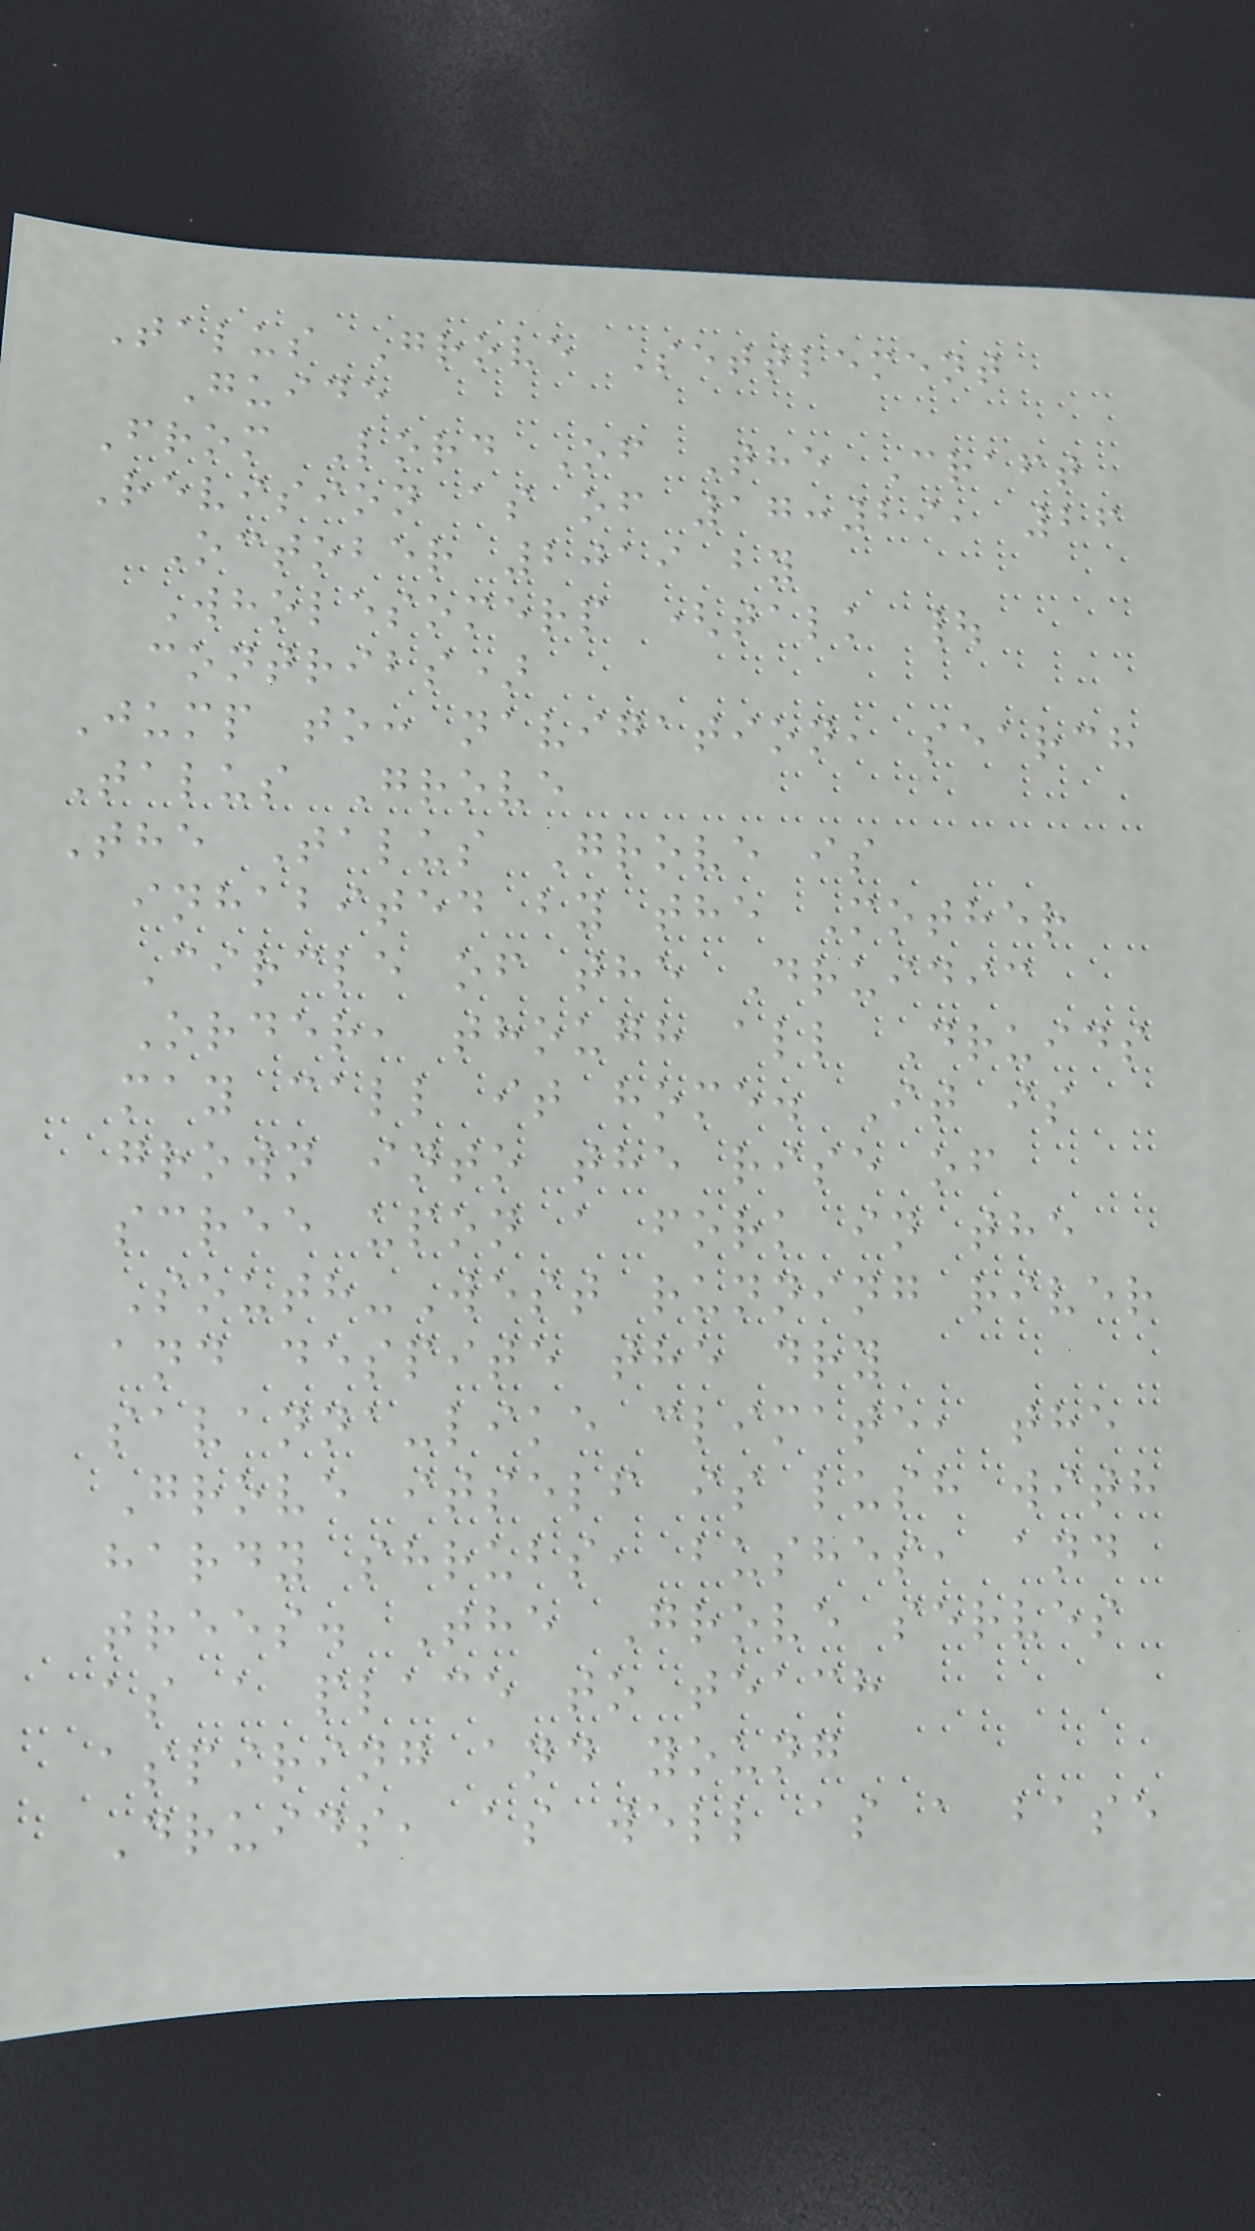Talus Grove Settlement
Guide
From Lord Of The Craft
Revision as of 17:29, 26
October 2019 by
Wholesomerp (talk |
contribs)
Jump to: navigation, search
Talus Grove
The Talus Grove is
inhabited by the Mother
Circle of the Druidic
Order, though all Druids
may call it home. It is
grown into the rise of
scree upon a fork in the
South-West running river
and despite the dry
savanna-like climate, the
Grove itself is lush with
hardy shrubs, bushes, and
trees. The Grove serves
as a place to teach
aspiring and young
Druids, as well as a base
